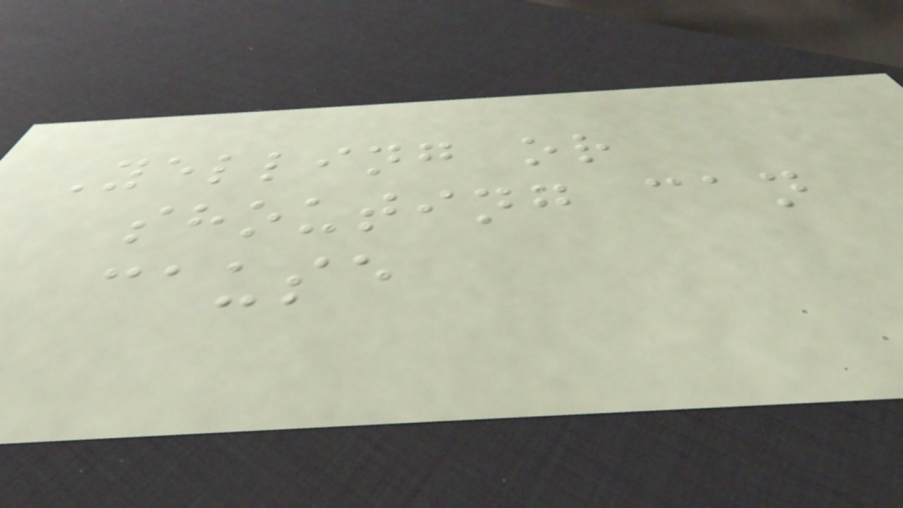Yelling or
shouting can
cause
